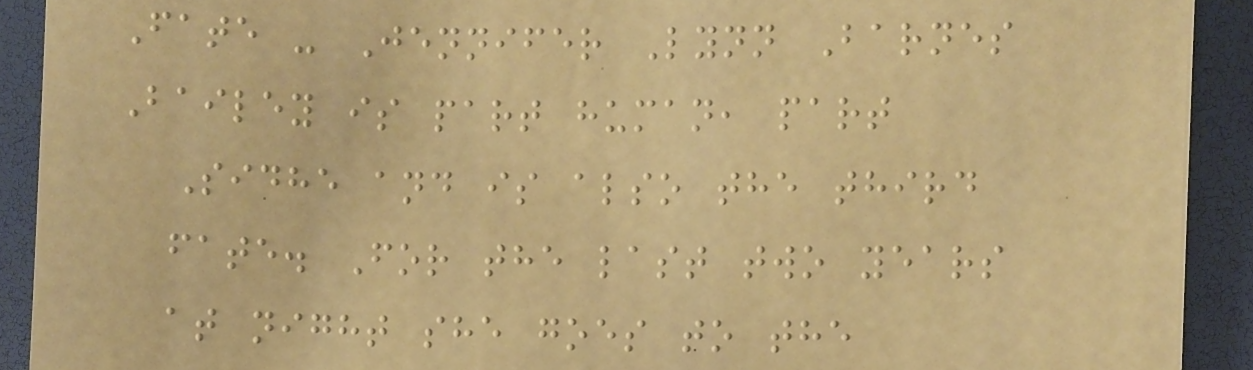Fate - Jennifer Lynn Barnes
Bailey is part human, part
Sidhe and is also the third
fate. For the last two years
at night she goes to the
